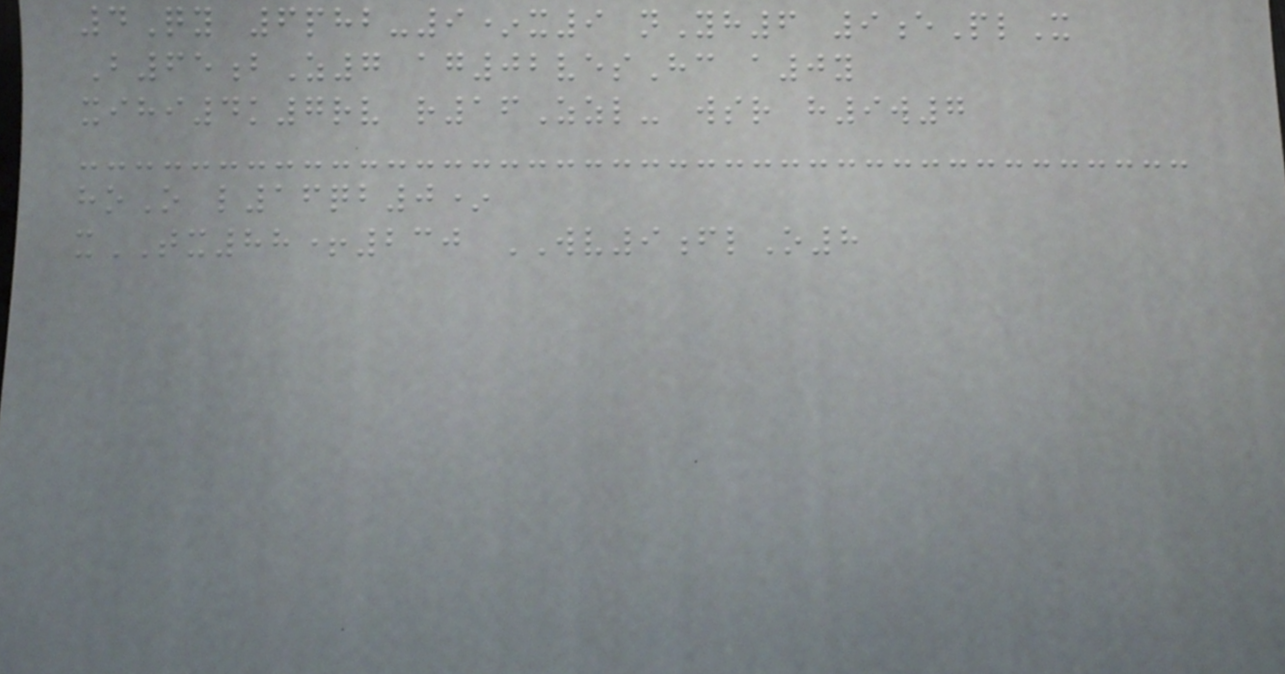4Qy 6phb-9*x9 nYh6 9ePlX
B65bZ7 ag02vesHc a0y
xihi4k7rv r16Zzl- wsr h9w7
hoO l16qb0*
xTX88+230 WV9flO8
